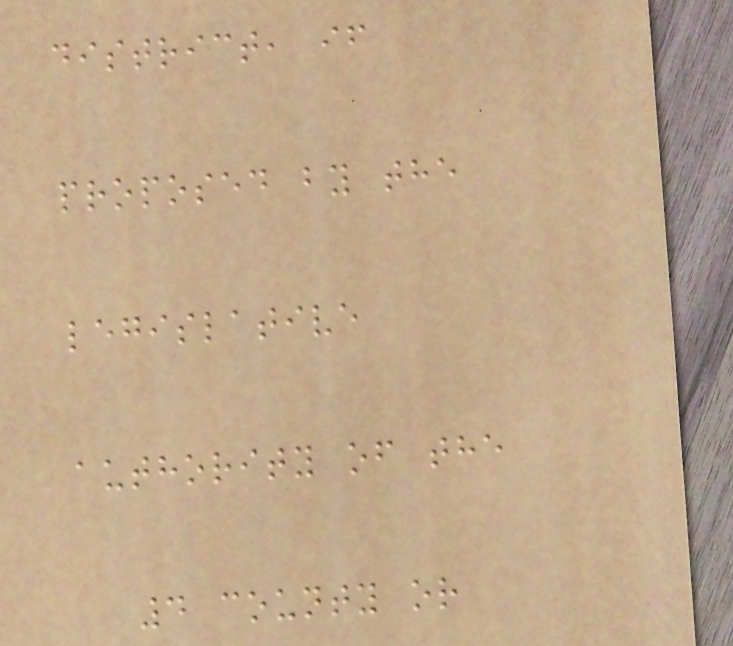district, if
proposed by the
legislative
authority of the
4 county or
